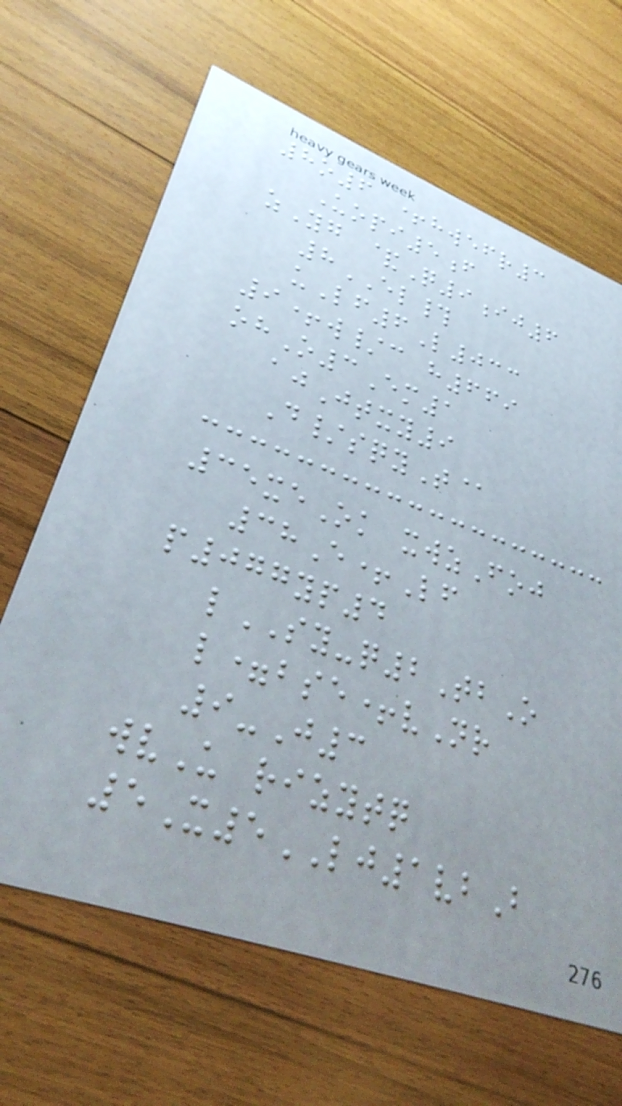8o6 +hwefr3
Uopi5f
zYg &Q9ij6
8EL#
uLf6L033
9+w/c h669
ohO3Em1
ajJtxy9
D/sqyT@
35xeOk xwzFoj
38E+Lf
p077yp4
lSY-q2TbO
l=bse+vNr
9-J3
wvU rizytq
5X5LJ1vbB
